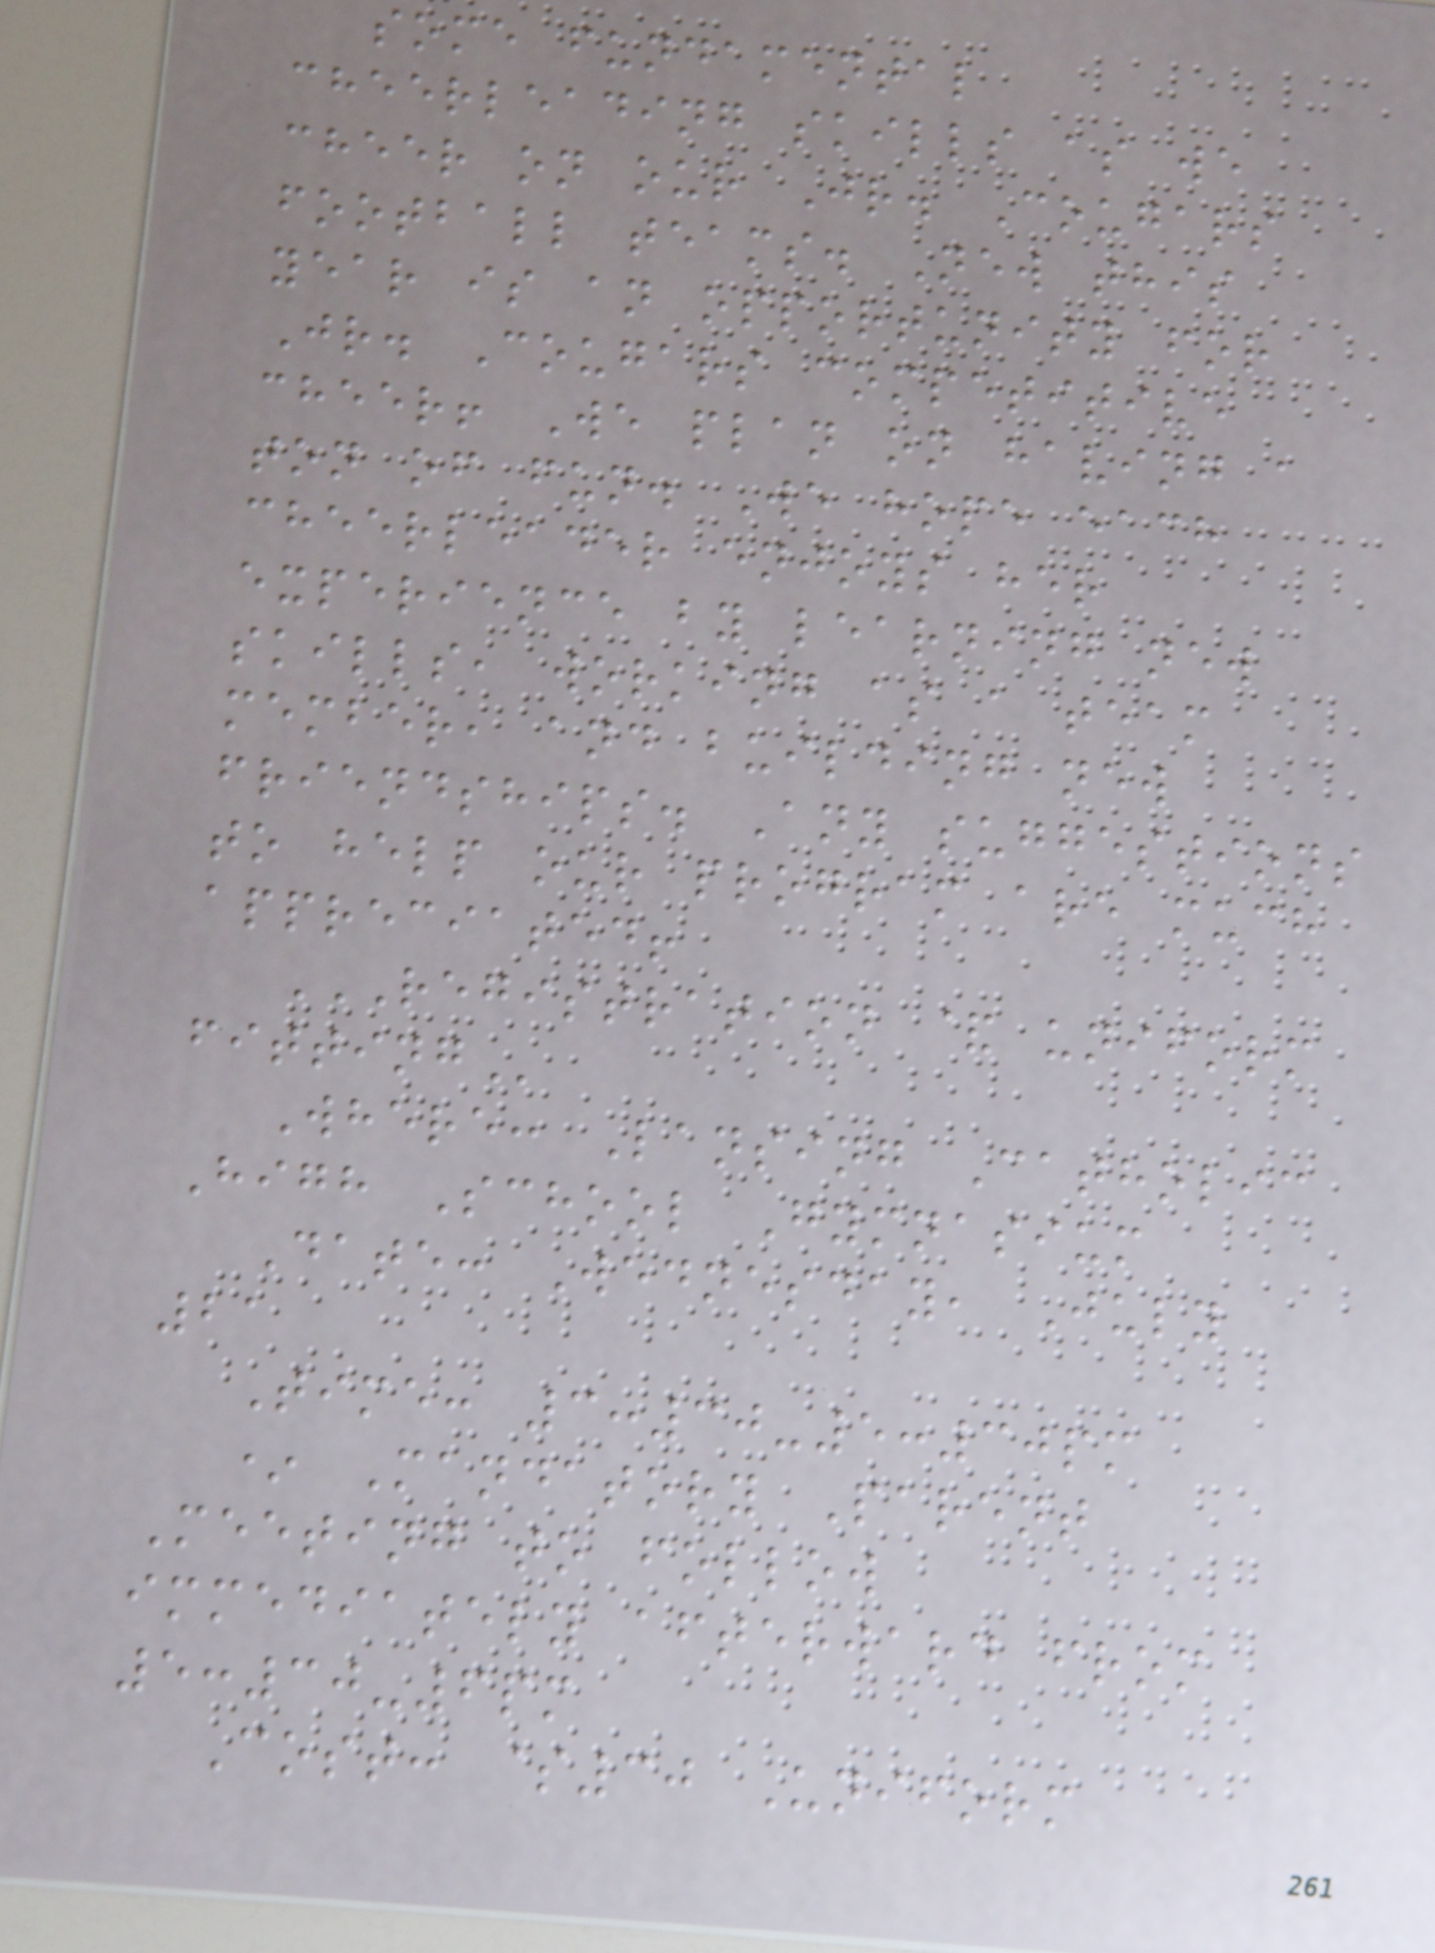some fundamental
cheerleading skills as we
cheer on our Jr. Cougars
football teams. New this
year is an opportunity for
Jr. Cougars competitive
cheer! We plan on having a
ton of fun. We hope each
cheerleader enjoys her
experience by learning new
skills, working as a team
member, and building new
friendships. Any suggestions
to help our program are much
appreciated!
REGISTRATION & UNIFORM
FITTING
Where: Lansing Catholic
High School Gymnasium
Date: Wednesday, July
21
Time: 3:30-5:30pm
* Mandatory Parent
Meeting to follow
immediately afterward from
5:30-6pm
Cost: $30 Uniform
